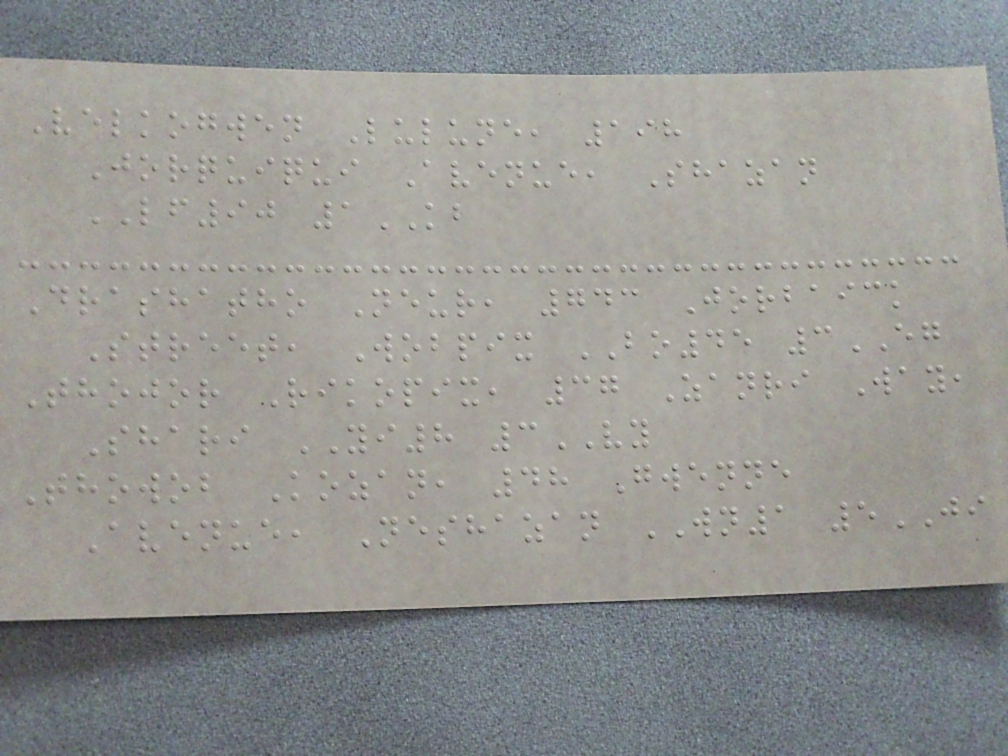Velkogwen Lulune, 198
Jorquiqui Avenue, Shazan
LF90 1KB
Drashatho Neur, 743 Jorbaick
Street, Wobpix BO45 3EG
Thojor Rikopix, 37 Zanri Way,
Shari YI8 3VY
Thowob Kozan, 48 Gwenne
Avenue, Neshazan WN1 5JI
